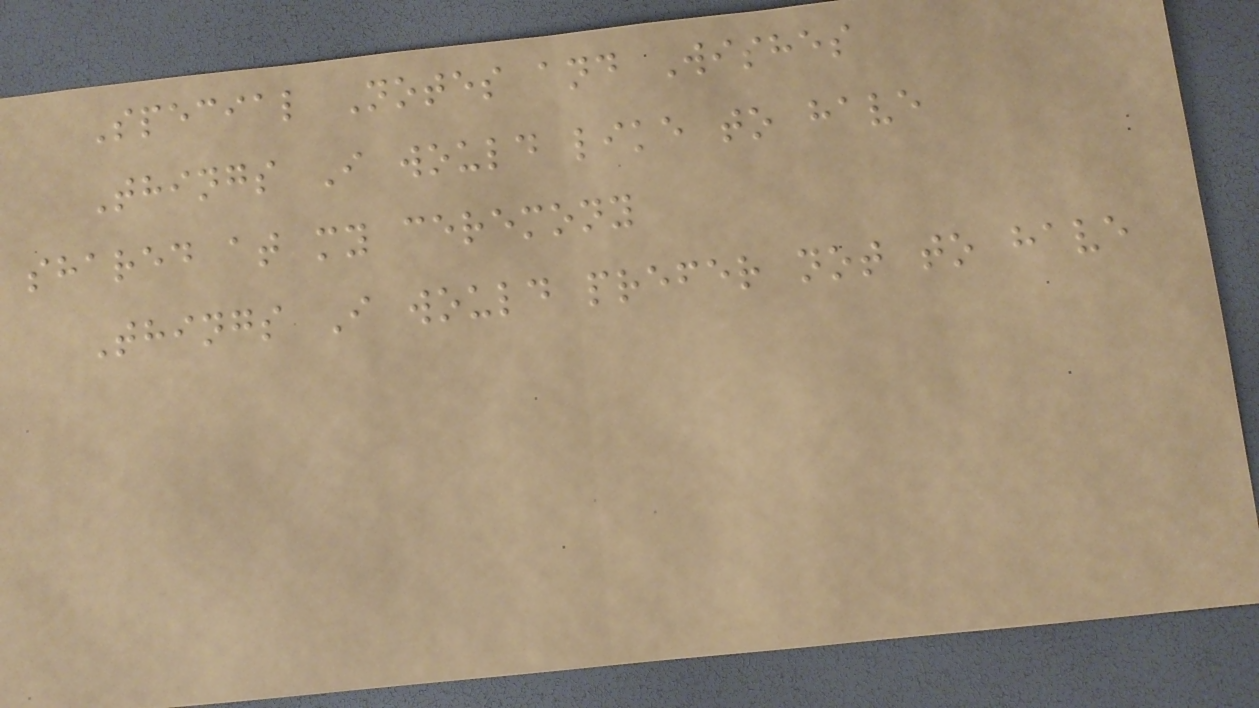Special Notes and Wishes
Things I would like to have
shared at my ceremony
Things I would prefer not to have
